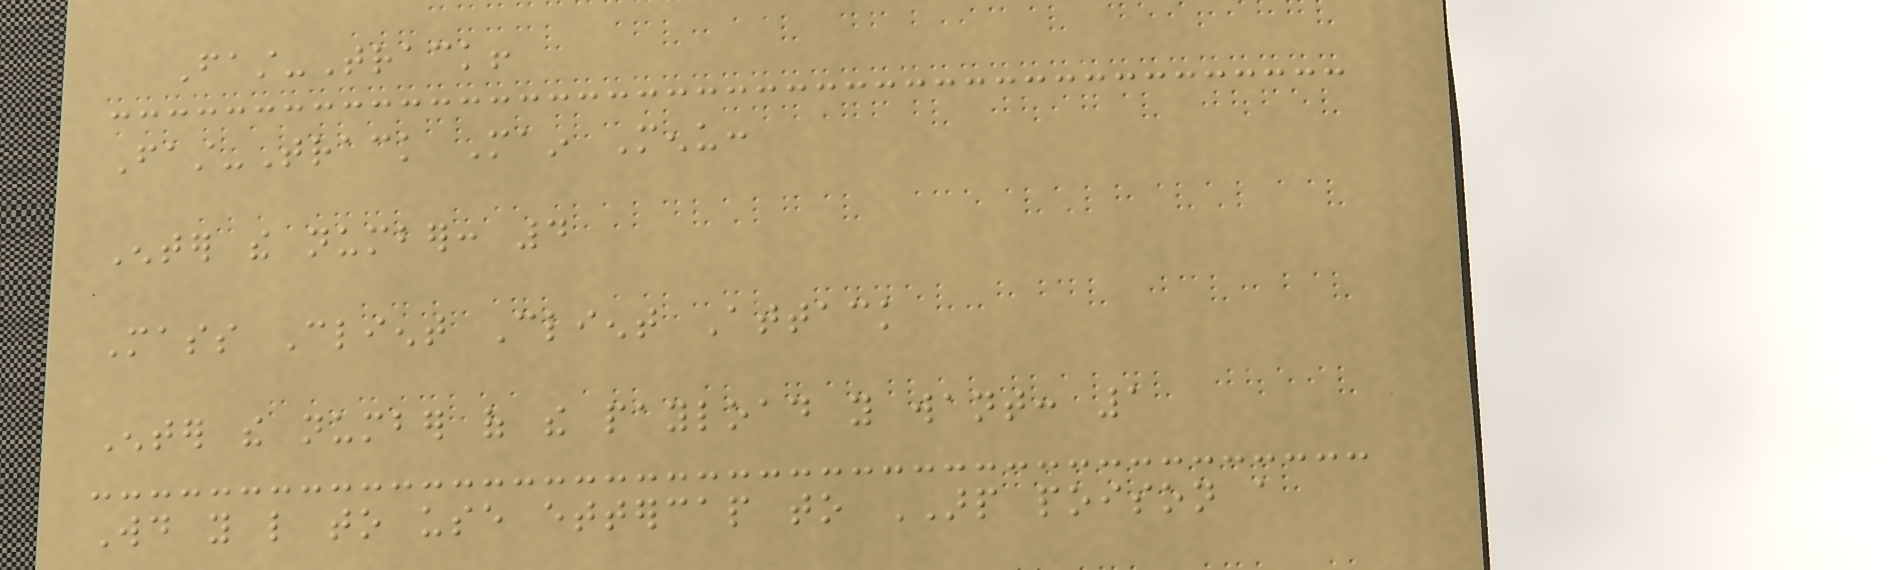Fast-Track!
Fast-Track Main Menu:
Enter the number: 4
Mass Client Client Attack
Enter the number of the payload you want: 1
Would you like to use ettercap to ARP poison a
